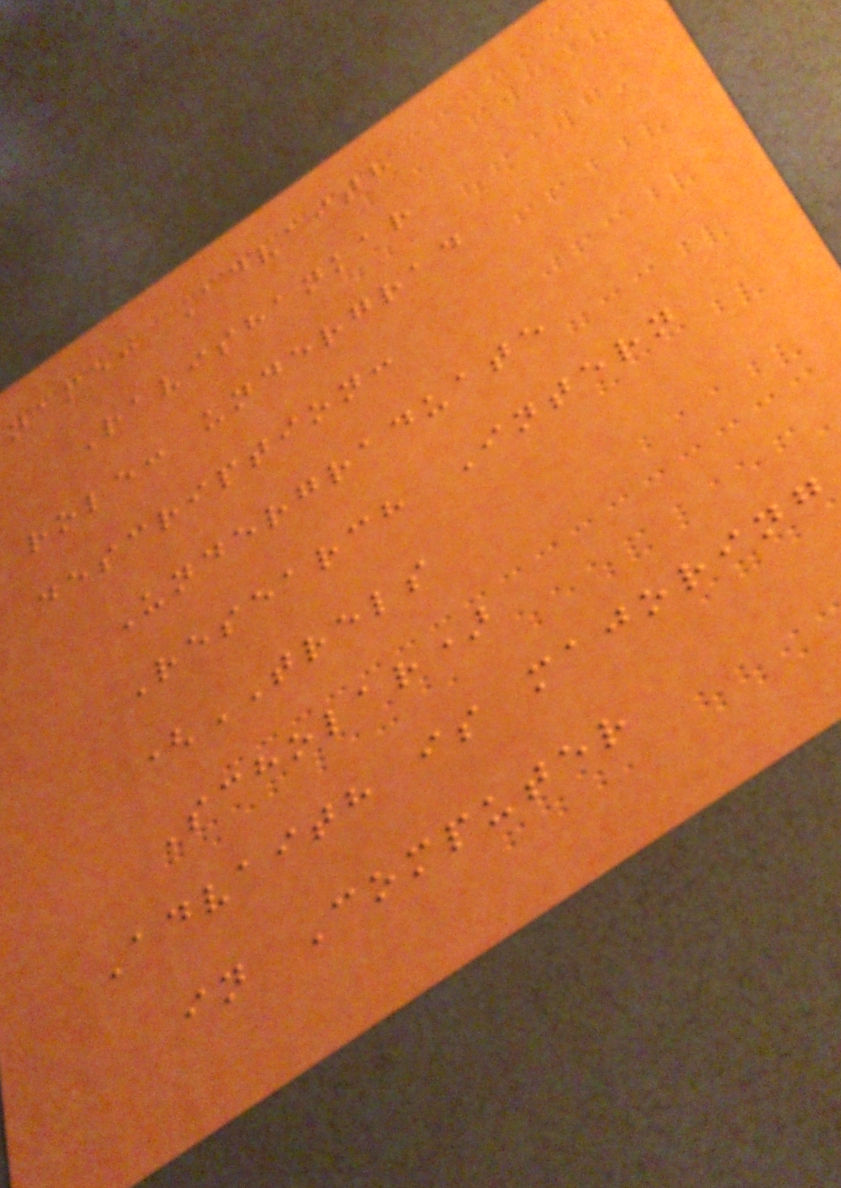name: Advaith
Ravishankar
role: undergrad
description:
Undergraduate
Research Intern
(TRELS
Scholar)
Advaith is majoring
in Computer
